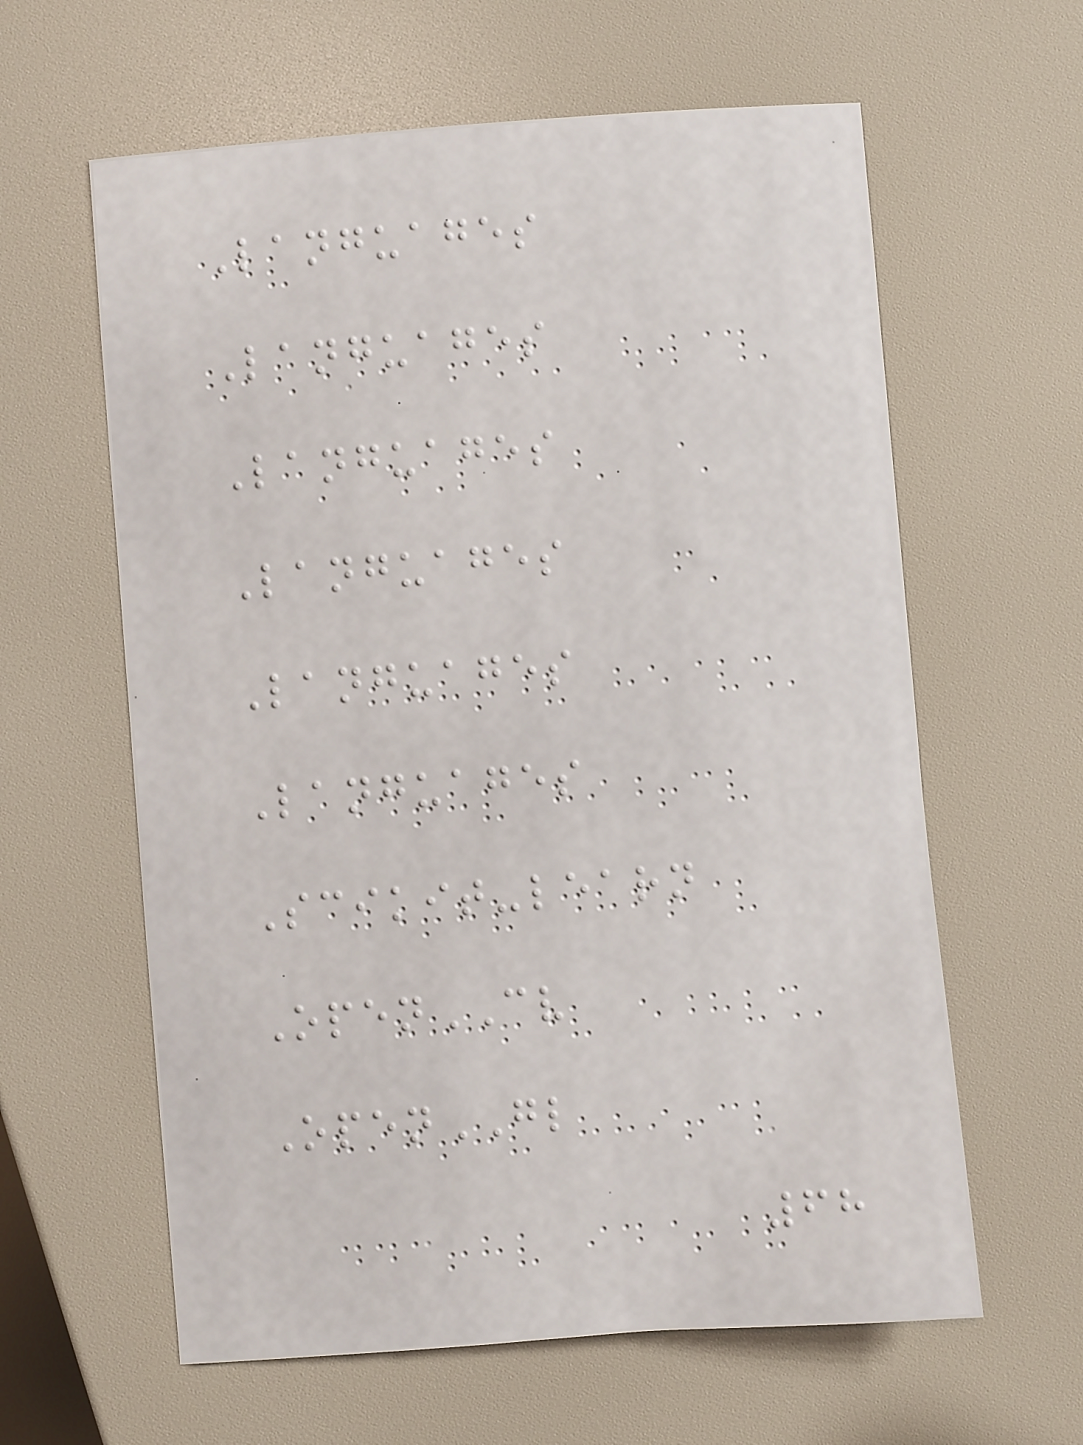Languages
Languages
Languages
Languages
Languages
Languages
Scikit-learn
OpenCV
OpenGL
68
